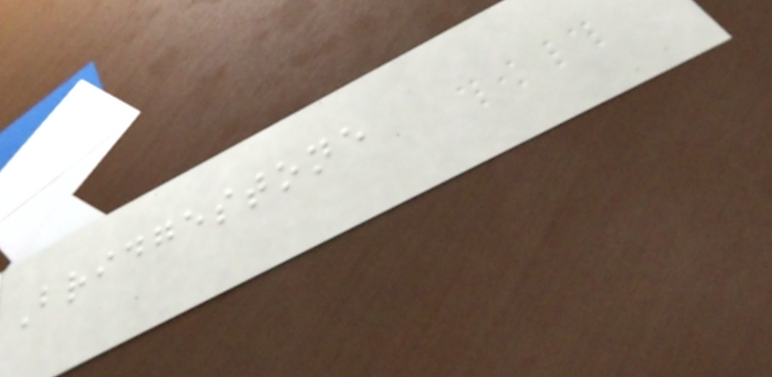Bridgestone
